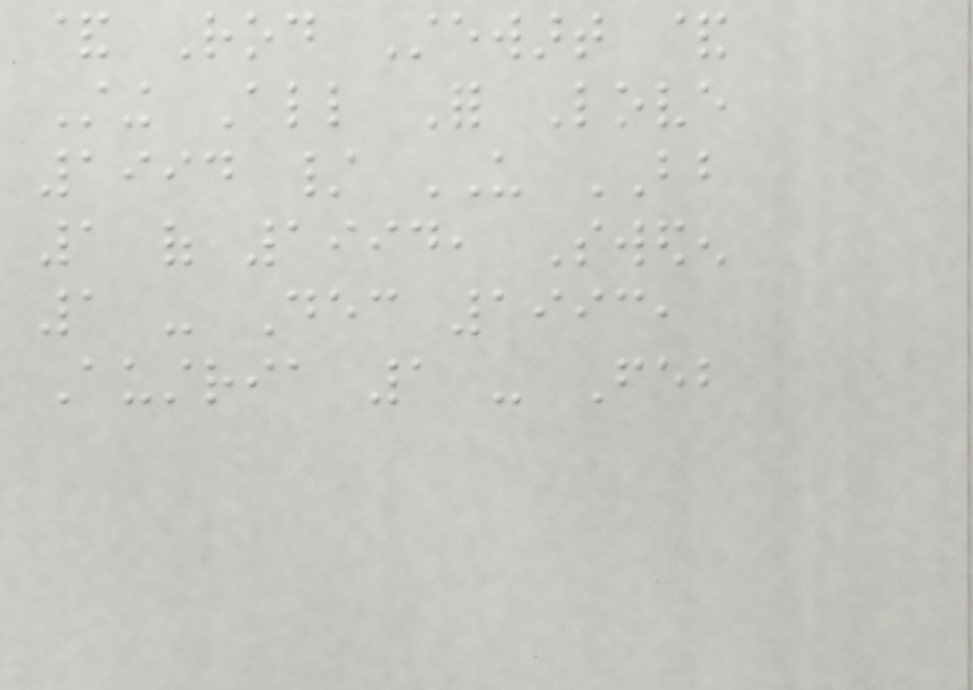& Rod Stewart &
Sting All For Love
1994 / US BB
1 of 1994, Sweden
1 - Dec 1993,
Austria 1 - Feb
